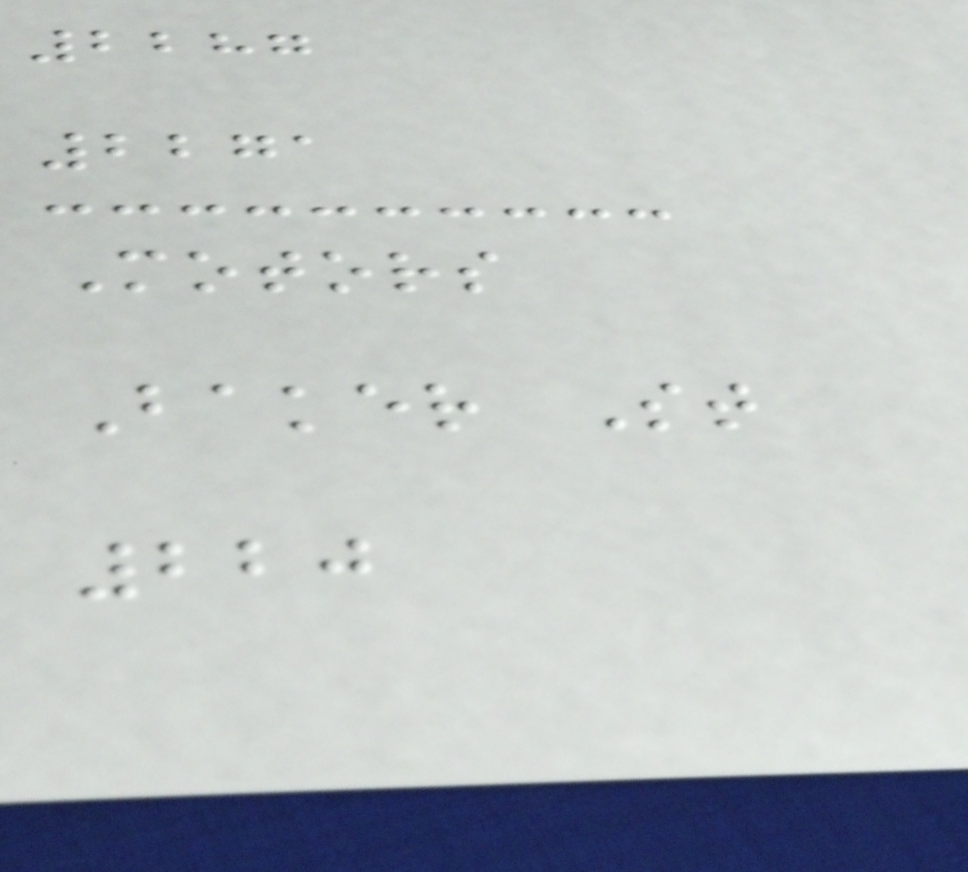2287
2271
Motors
Baker St
220
